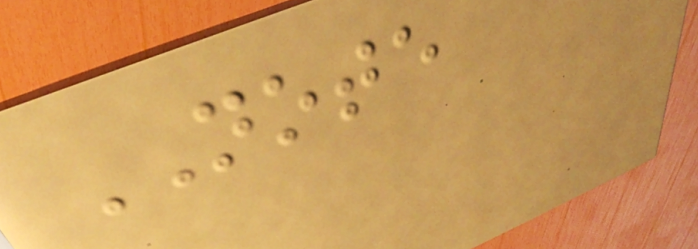NOTE
